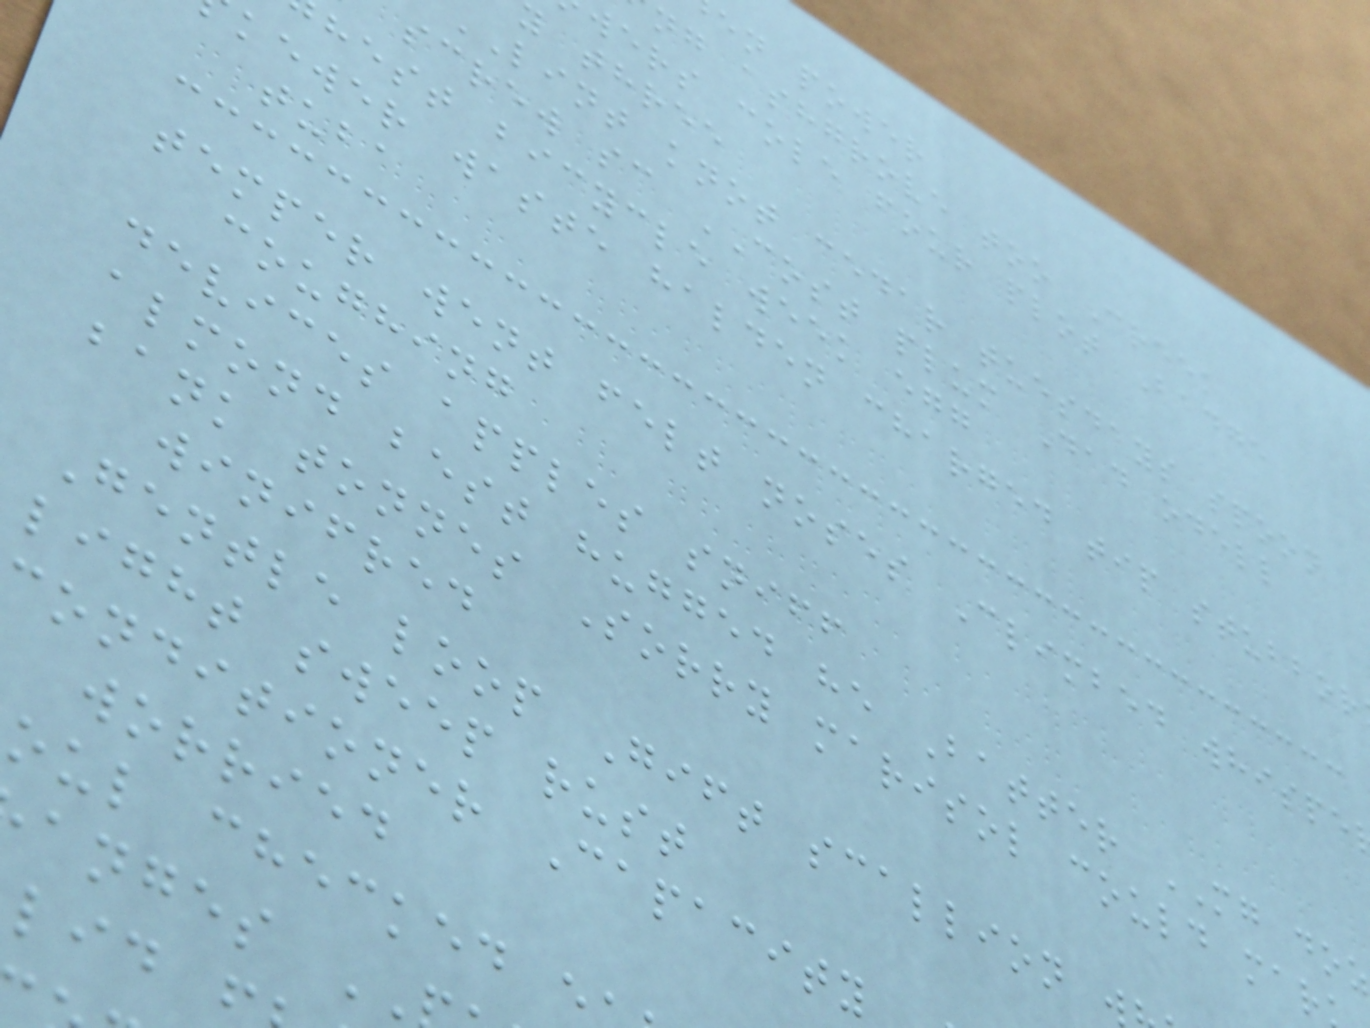en power
ng ashgrove too Creek
wers cole four plot Badge
y three
lint knot cedar tuesdays spoon
screw sc COST plum Dad odell
hest bicycle week egg
kewer waste halden charged tip stubbor
tuba
temper went felt noses Climbed whispe
coughing
devices apples sniff
almond best hugged he Batter MG doz
bank tonnes Sorry marisol could mar
winifred
Gentle loop Gift scallion w
light sweep rust
conditioner Capacity
worried
oul checked e
